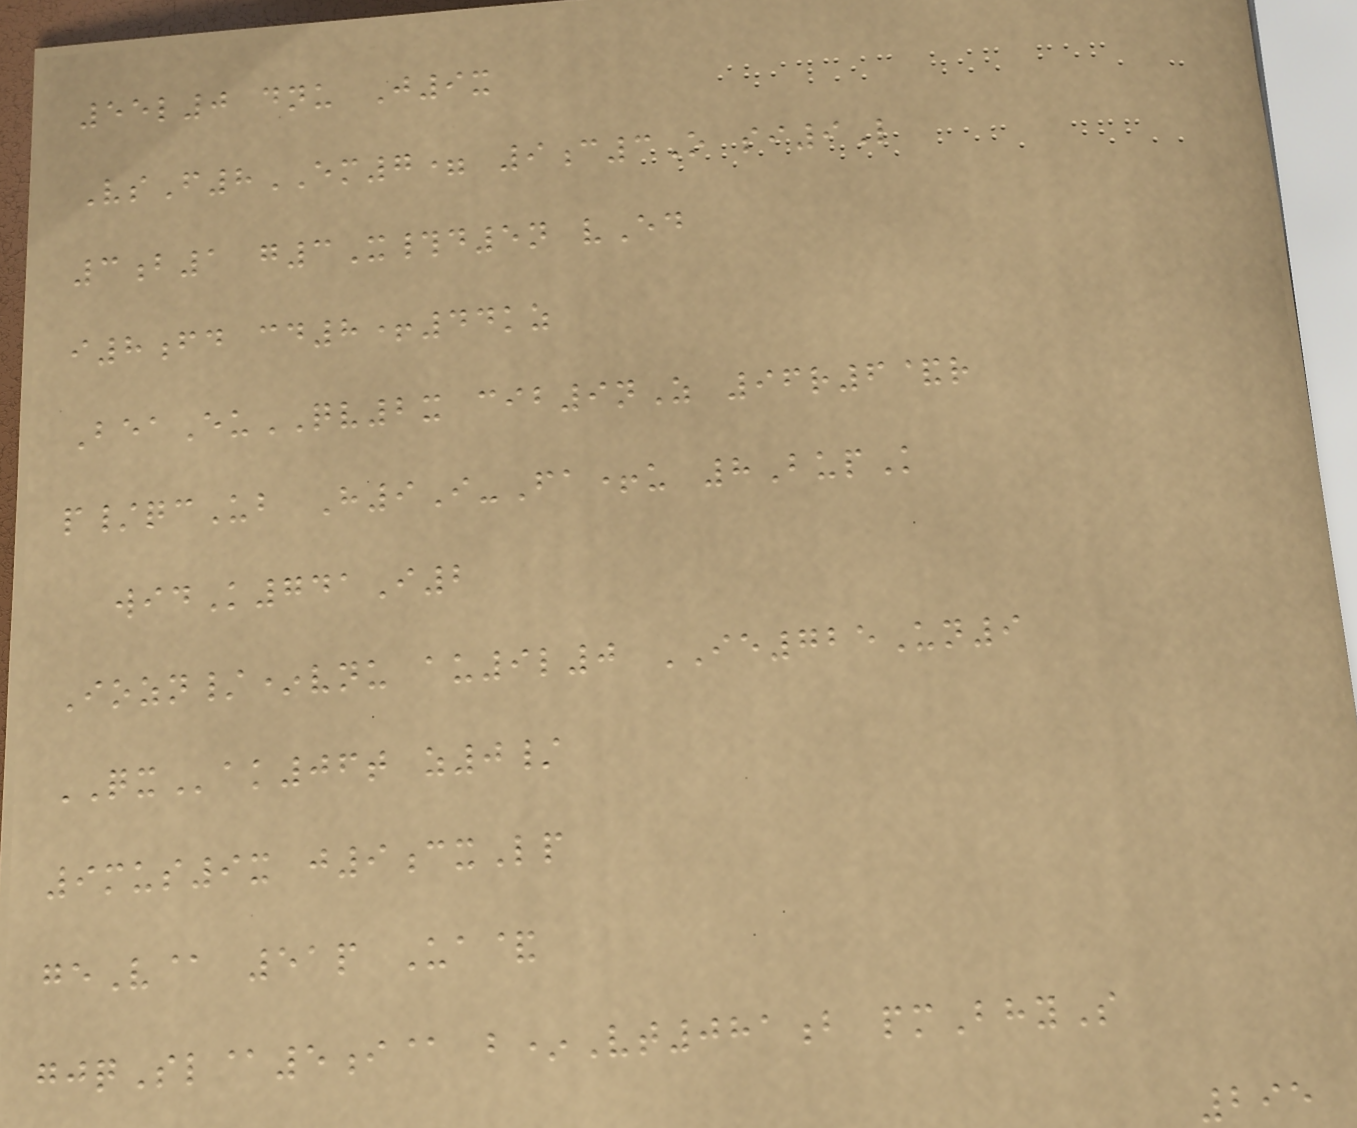55l0 dnu J9x
VsF8EM7= 9c3O si9L
3b1 g3X#d5n vEd
i8fd cd8+44kz
BeaEuQV2x cib9nZ 96r6&r
p/qcUb H9I-Fa+u 8BupK
widK741I2
Iozn/*vnu au9l0 IE725Un9
QXak06t z0/
9mus9x j9cxLp
geV@ 51p Ua&
gjqSl@5i@ b*Vt081b pmBhyS
295
